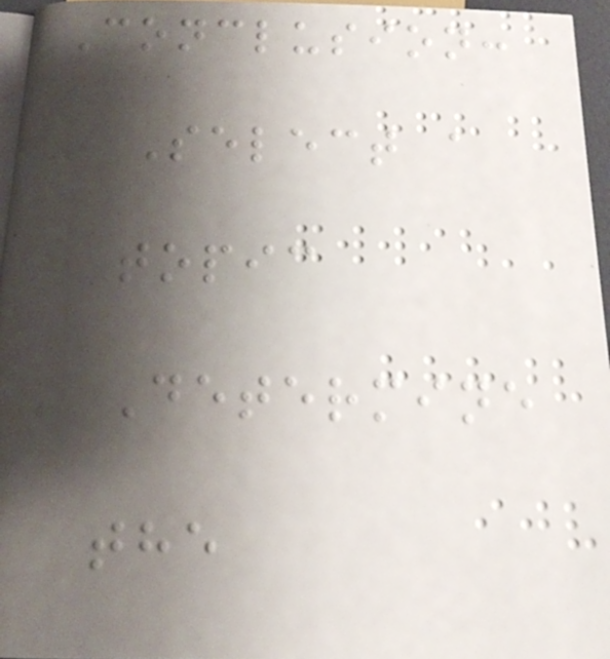Conclusion:
- Select a
topic
- Determine
the
